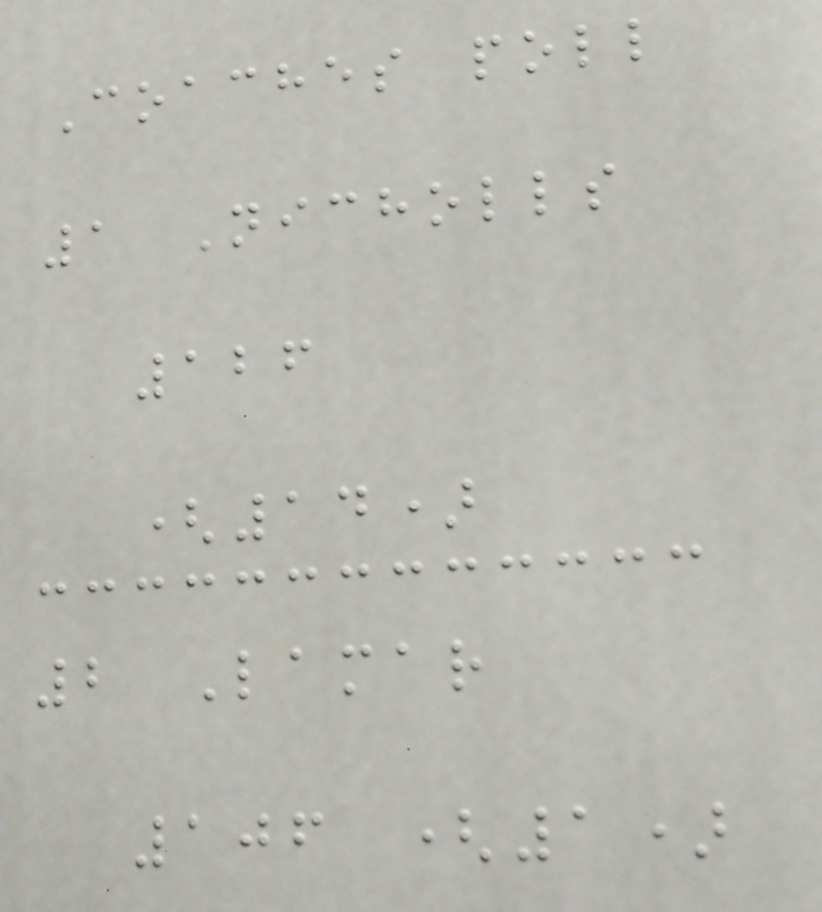Coaches poll
1 Nicholls
126
(14)
2 Lamar
106 (1)
